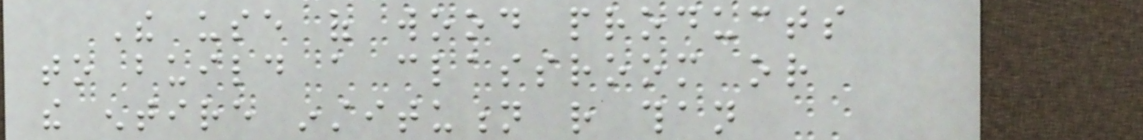The use of wood products
to build a classroom or
the entire institution rather than
